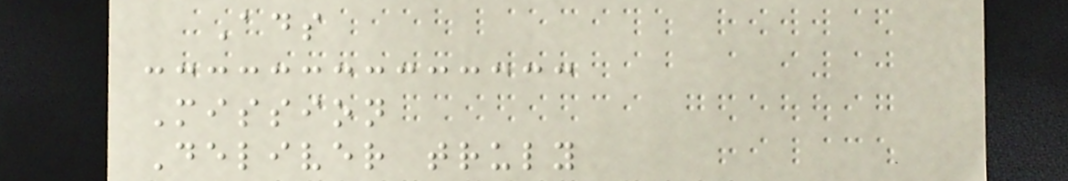Ads
Mission
Deliver truly
